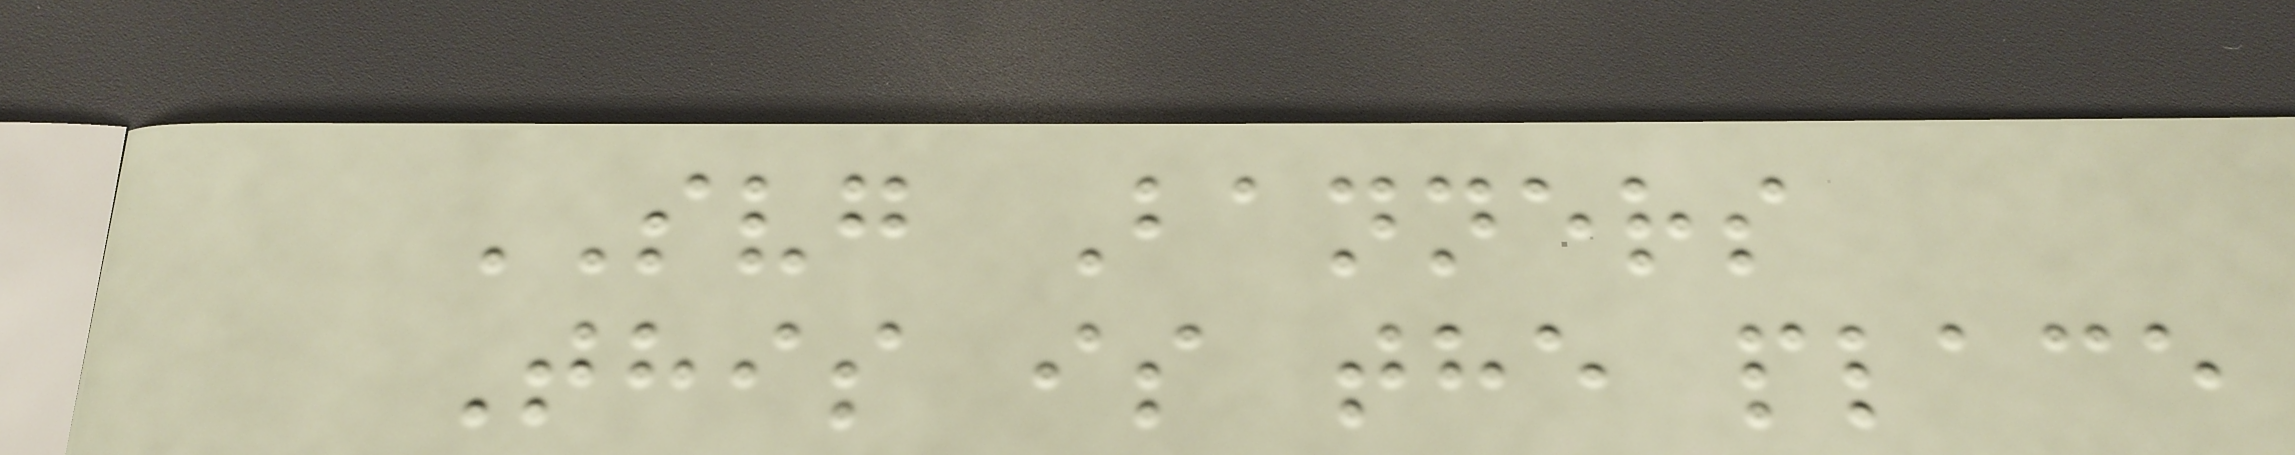SVG Banners
This is the place
